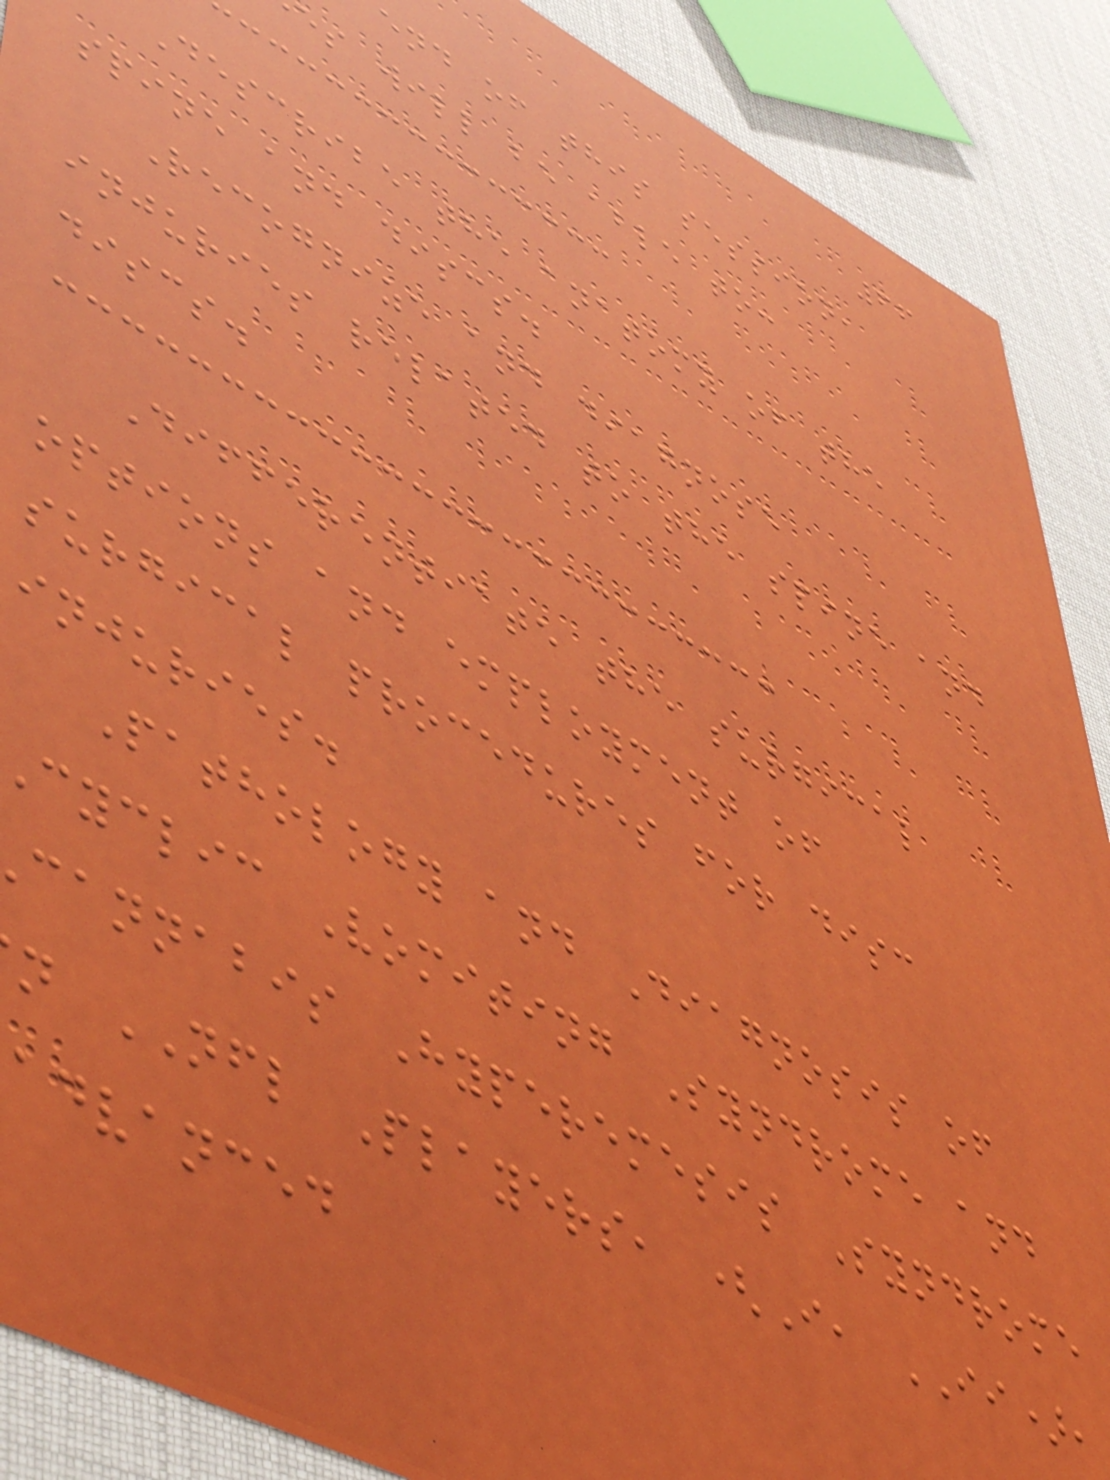66
end of this session,
es will be able to:
Describe the anatomy of the
spine and discs.
Recognize and diagnose
injuries related to the spine and
discs.
Differentiate the surgical
options and employment of
surgical procedures for disc
injuries.
Pathology and Diagnosis of
cyclic Vomiting Syndrome and
cannabis Hyperemesis Syndrome
n NFL Players, (I, II),
advanced
